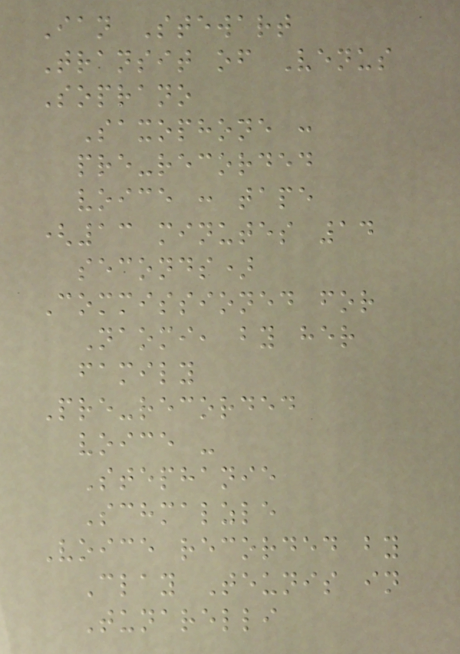Ian Stewart
Transit of Venus
Soprano
Saxophone :
pre-recorded
voice : tape
(13 minutes 14
seconds)
Commissioned for
Naomi, by her
family
Pre-recorded
voice -
Stephanie
Schmalzle
Voice recorded by
Clay Teunis in
Tunarelli
